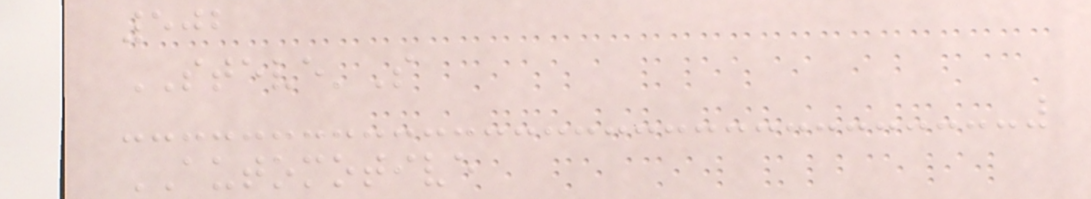502
STEVE'S
AUTOMOTIVE
